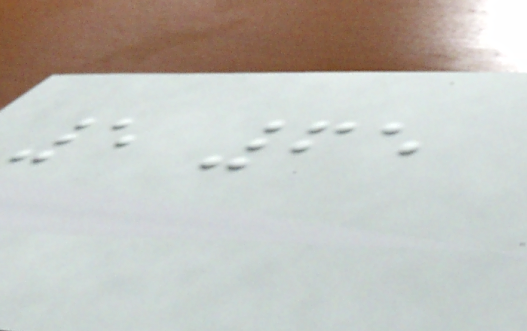5 65
